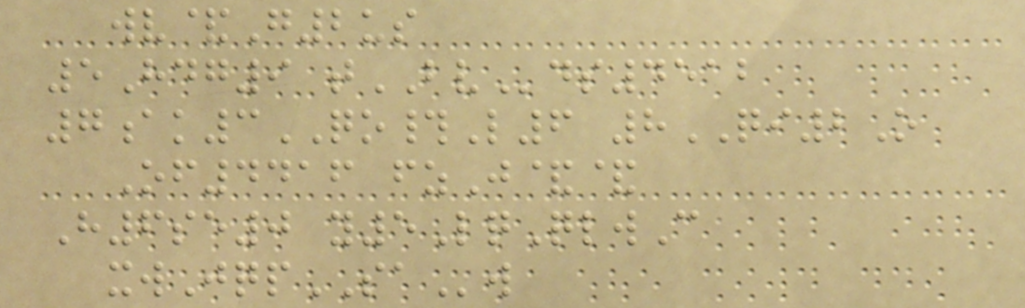wv&G2us
5Hdg9 tBVds4512
7ak3QO#L6 8QI2O
Of4416 fzJ&&
H6se0 y5LqQlwC
xwJqpSAw
